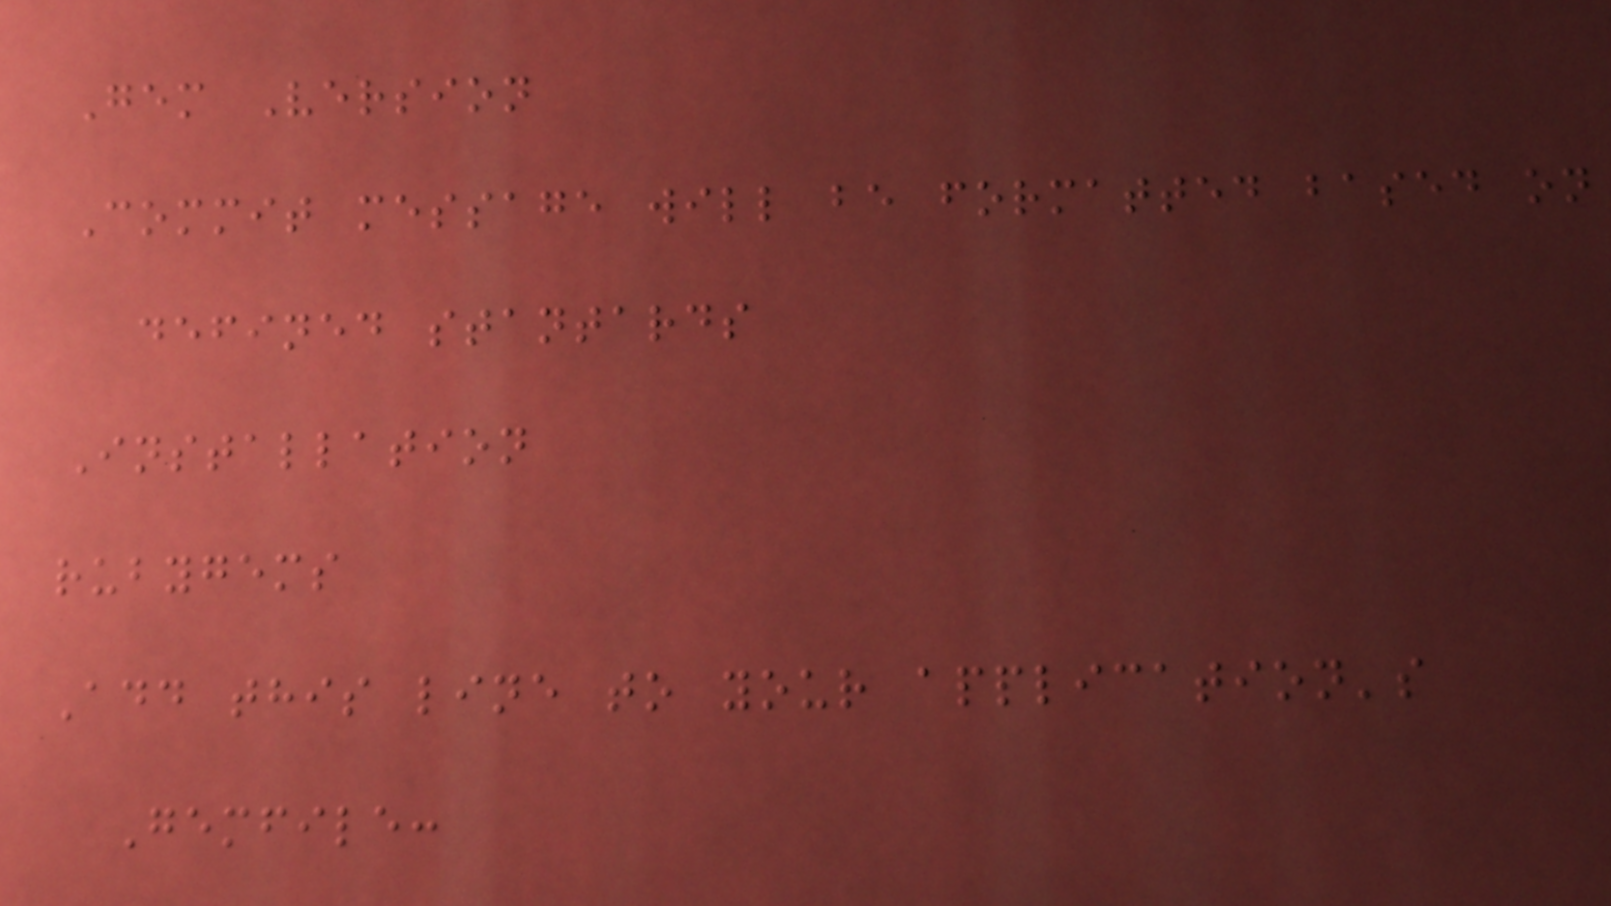Gem Version
Commit message will be formatted based on
defined stantards
Installation
rubygems
Add this line to your application's
Gemfile:
